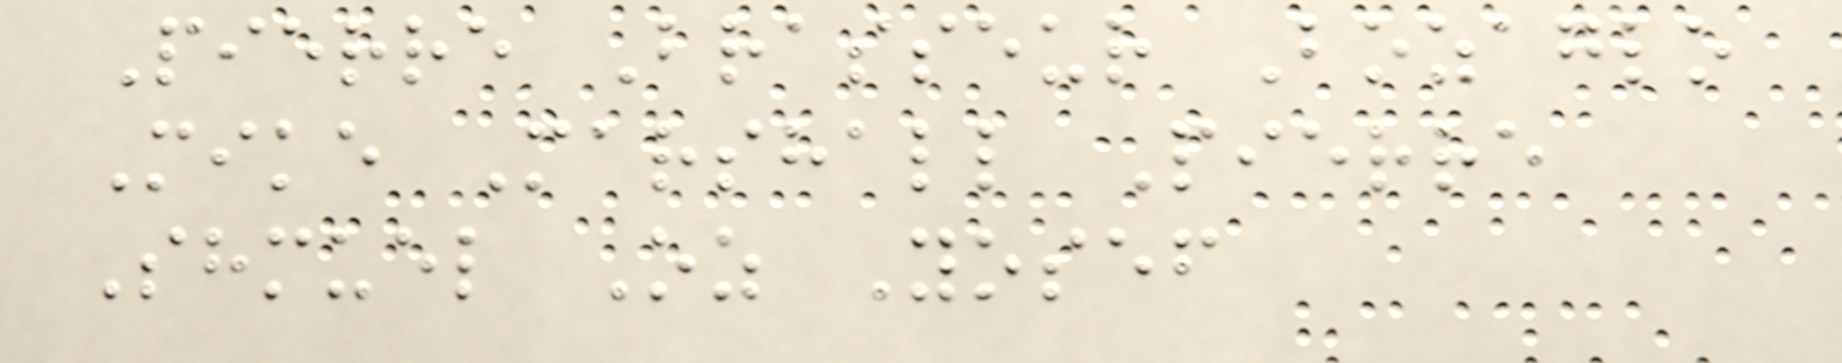Pierre Brasseur Bozaglo
Mike Marshall Pierre
Shmuel Oz Yosef
